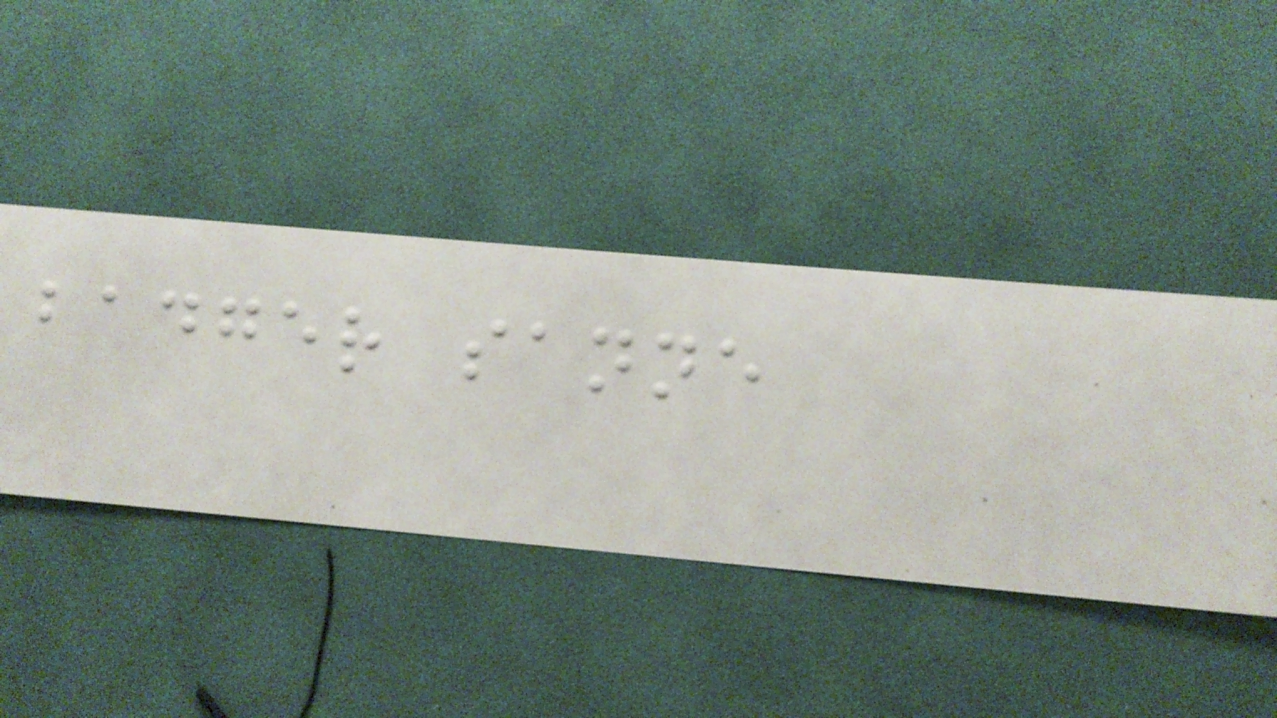badger sanne
